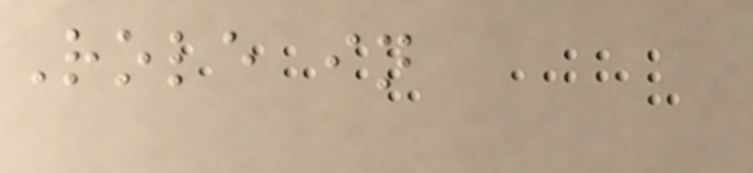Role in
